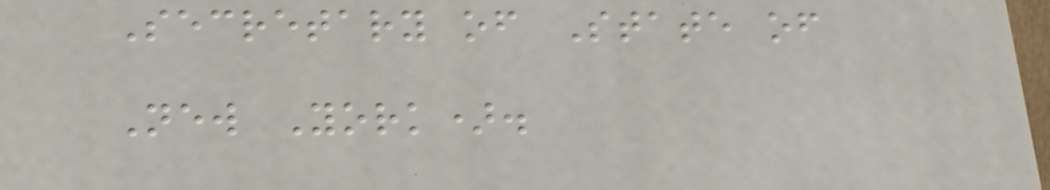Secretary of State of
New York).
